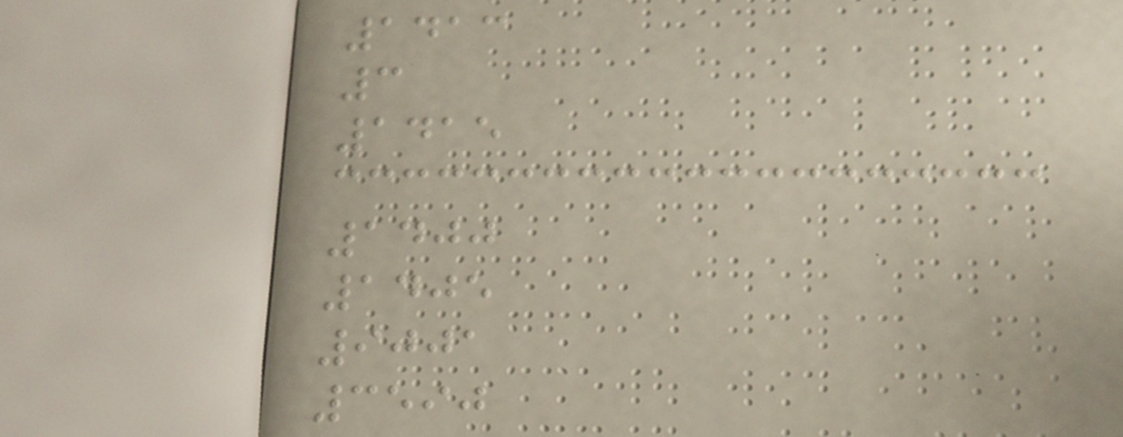1413
3
1415
1400
1405
9001
3590
